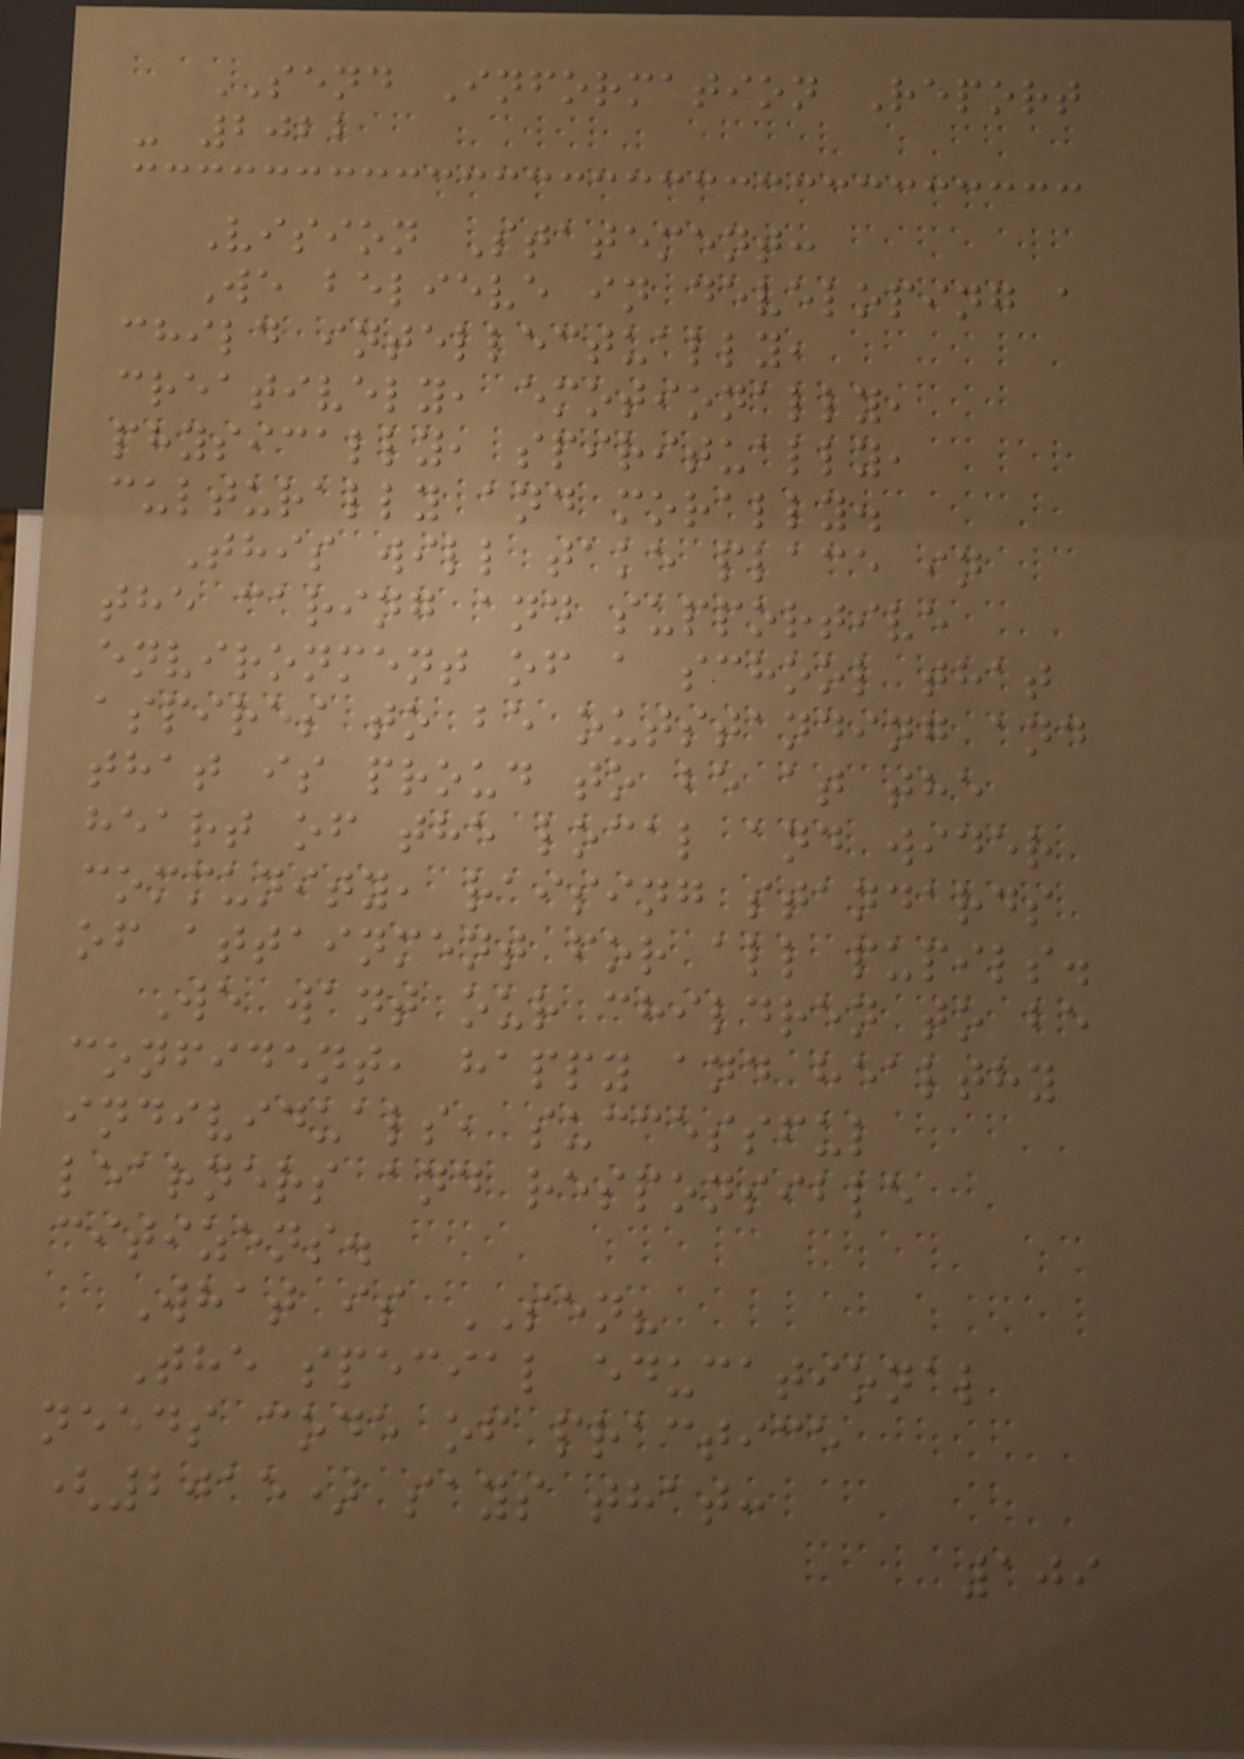SEND Information Report
- 2022
Vision Statement:
We believe in developing a
child intellectually,
creatively, emotionally,
physically, spiritually,
culturally and morally.
This will take place in
the caring and supportive
environment of a school that
aspires to be outstanding and
that is proud to be at the
heart of the local and wider
community, raising standards
of attainment for all pupils.
We want our children to be
confident, happy and healthy
individuals, successful
learners and responsible
citizens.
What is SEN?
The special educational
needs code of practice
(2015) says that:
109
